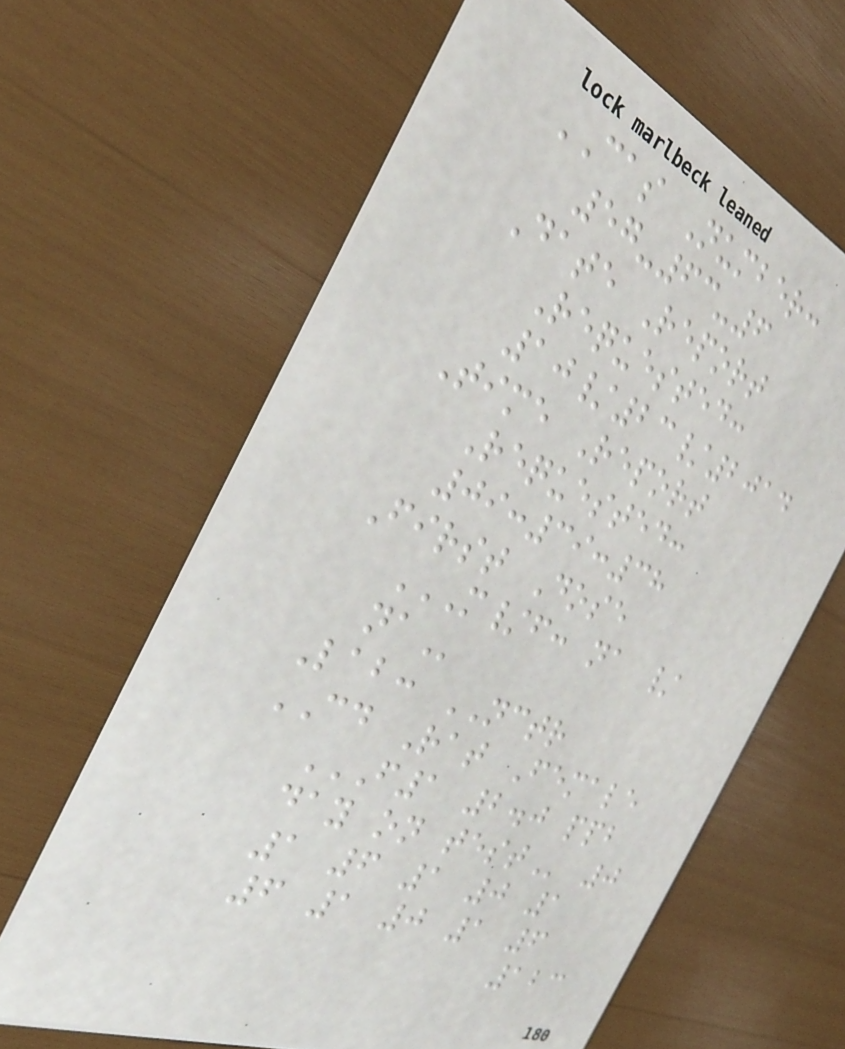CAS Number:
57-63-6
Date Report
Requested:
10/23/2014
Time Report
Requested:
09:39:38
First Dose
M/F: NA /
NA
Lab: NCTR
CD Rat Female
F1 2.0 PPB
DAY ON TEST 0
1 6 1 0 1
6 1 0 1 6
123
